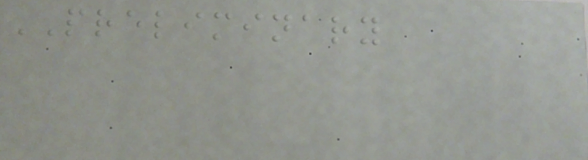PRELIMINARY
